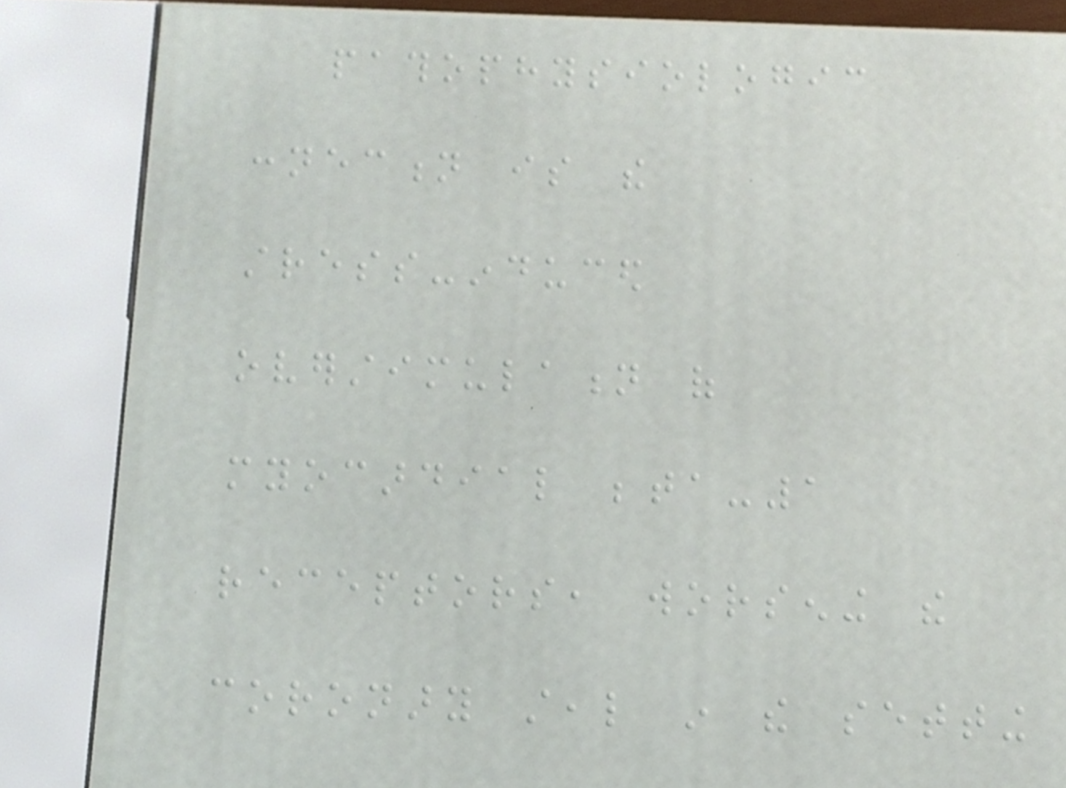pathophysiologic
connection is the
stress-induced
overstimulation of
myocardial beta-1
receptors, worsening the
coronary steal in the setting
